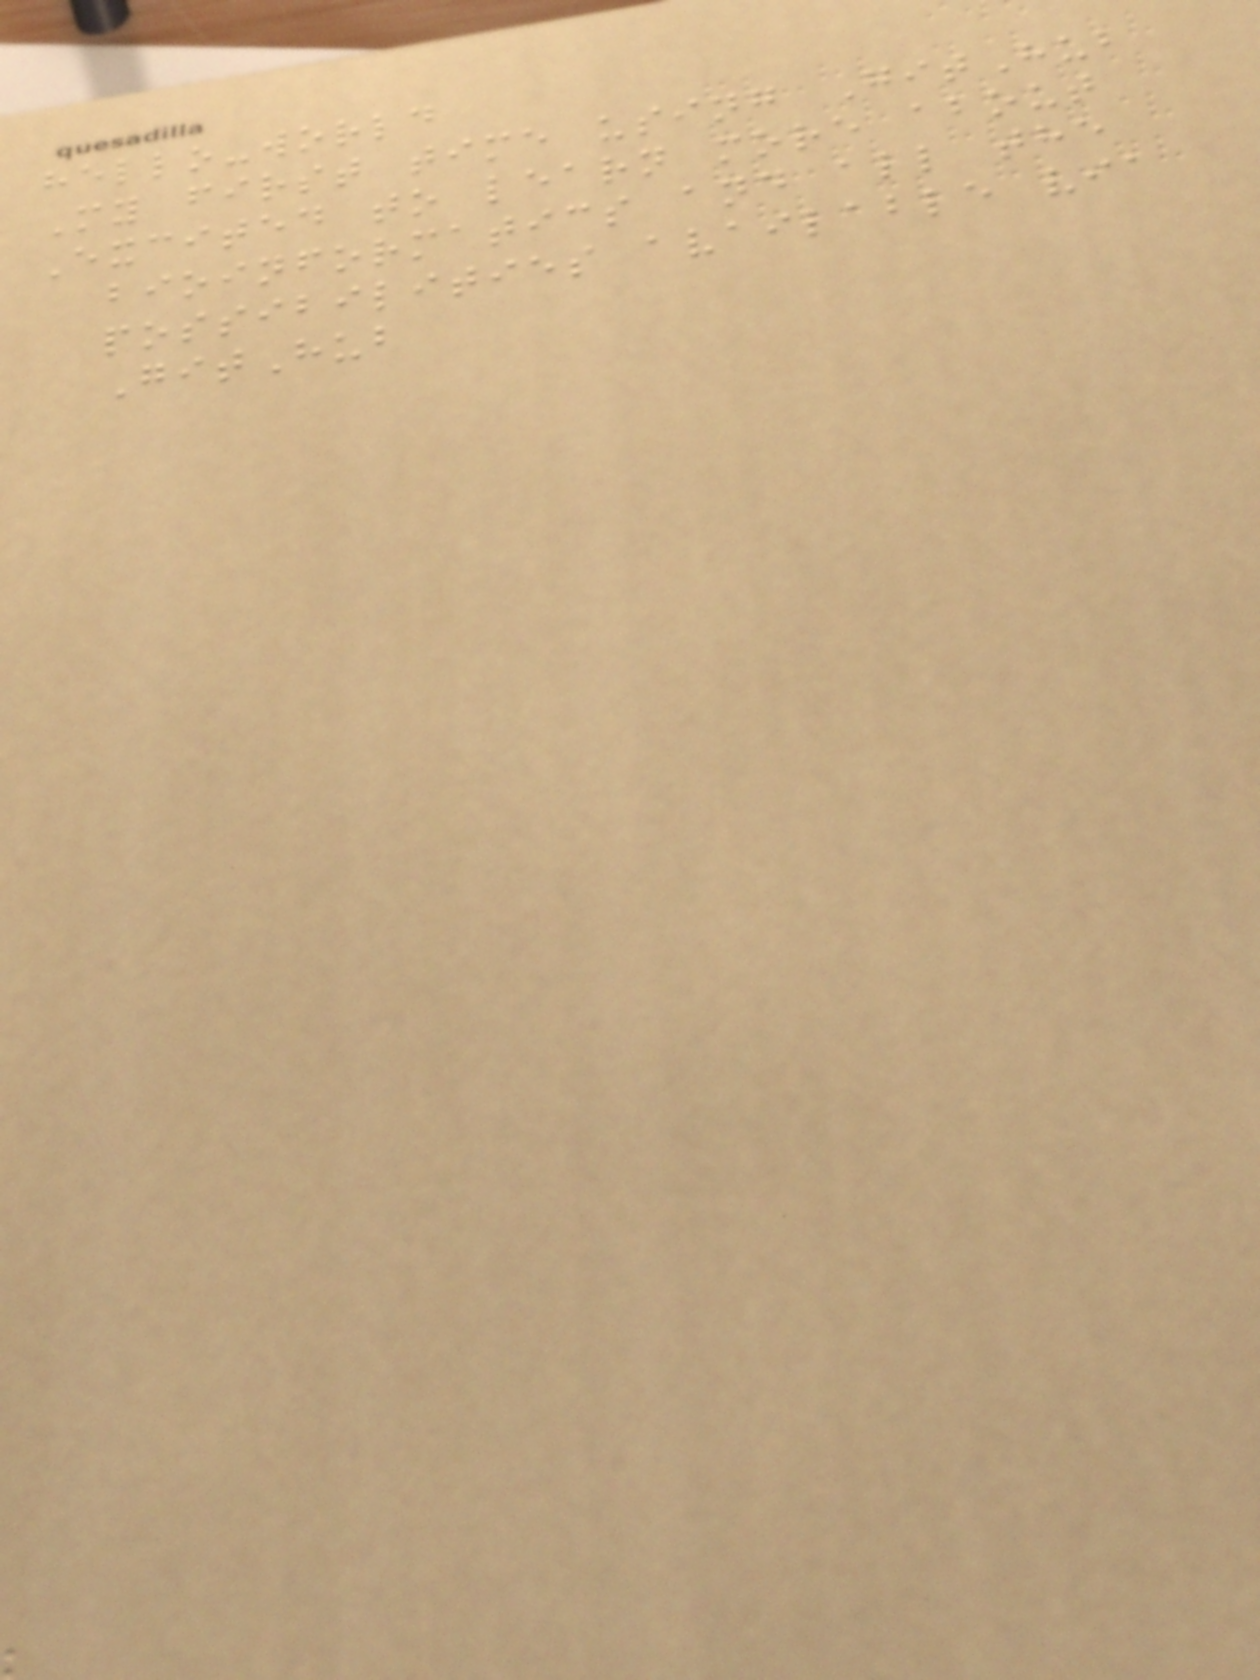hello-world
My first time using GitHub
Excited to learn more about
bioinformatics and all the
possibilities available via
GitHub
